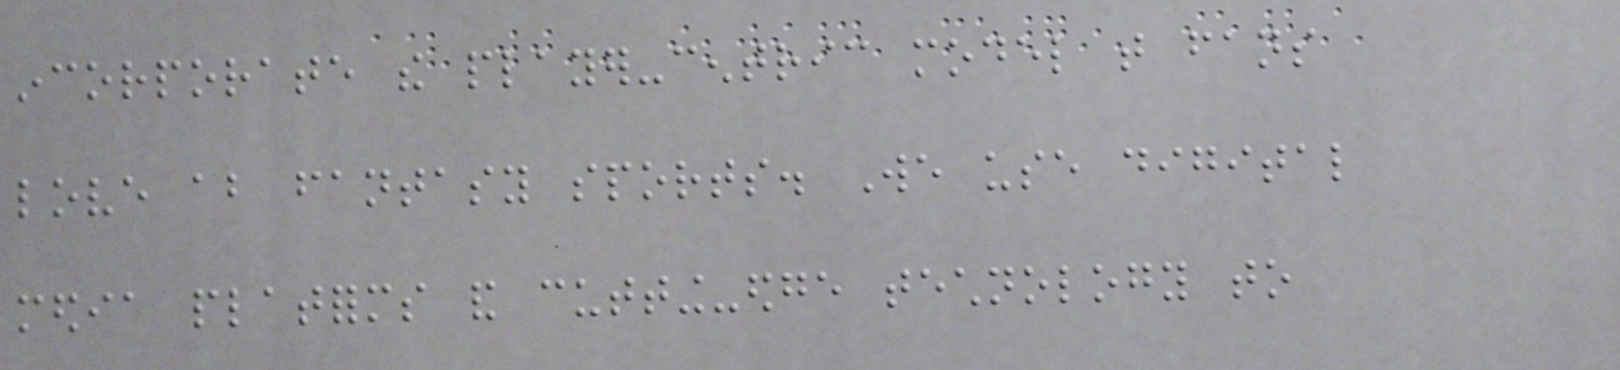incorporate the player-centric model that fans
love about fantasy sports. We use digital
media platforms and cutting-edge technology to
